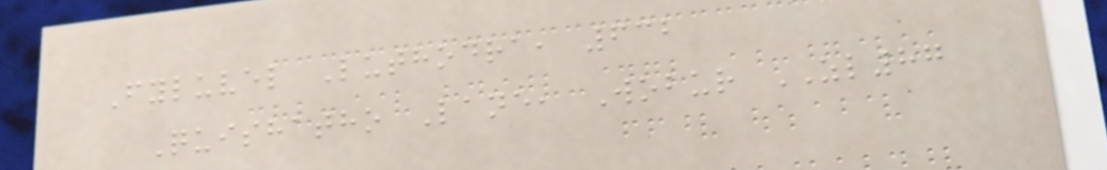Fyluvel Luthodra, 632
Quishatho Lane, Wobur ZL87
